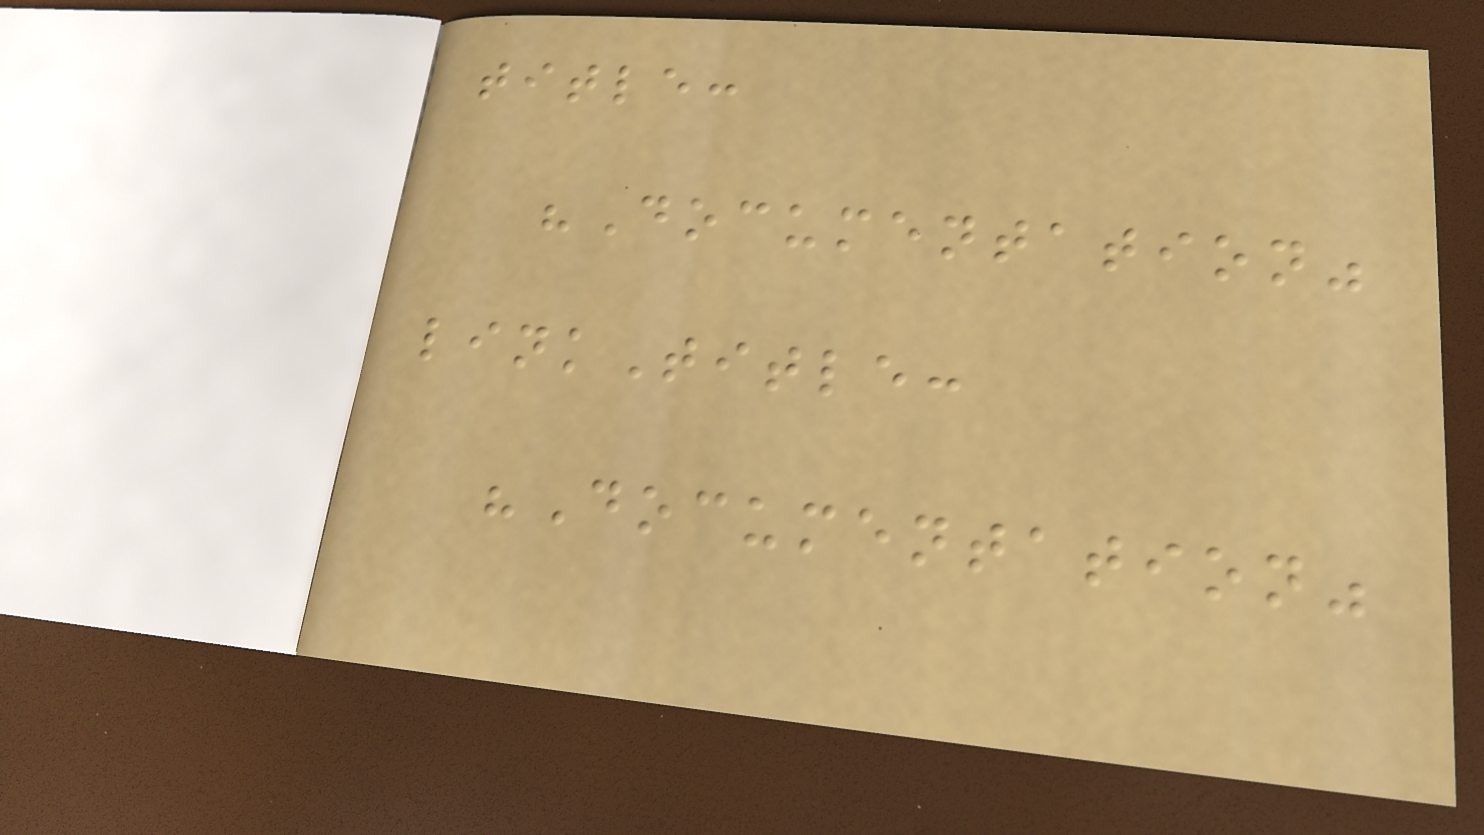title:
"Documentation"
linkTitle:
"Documentation"
